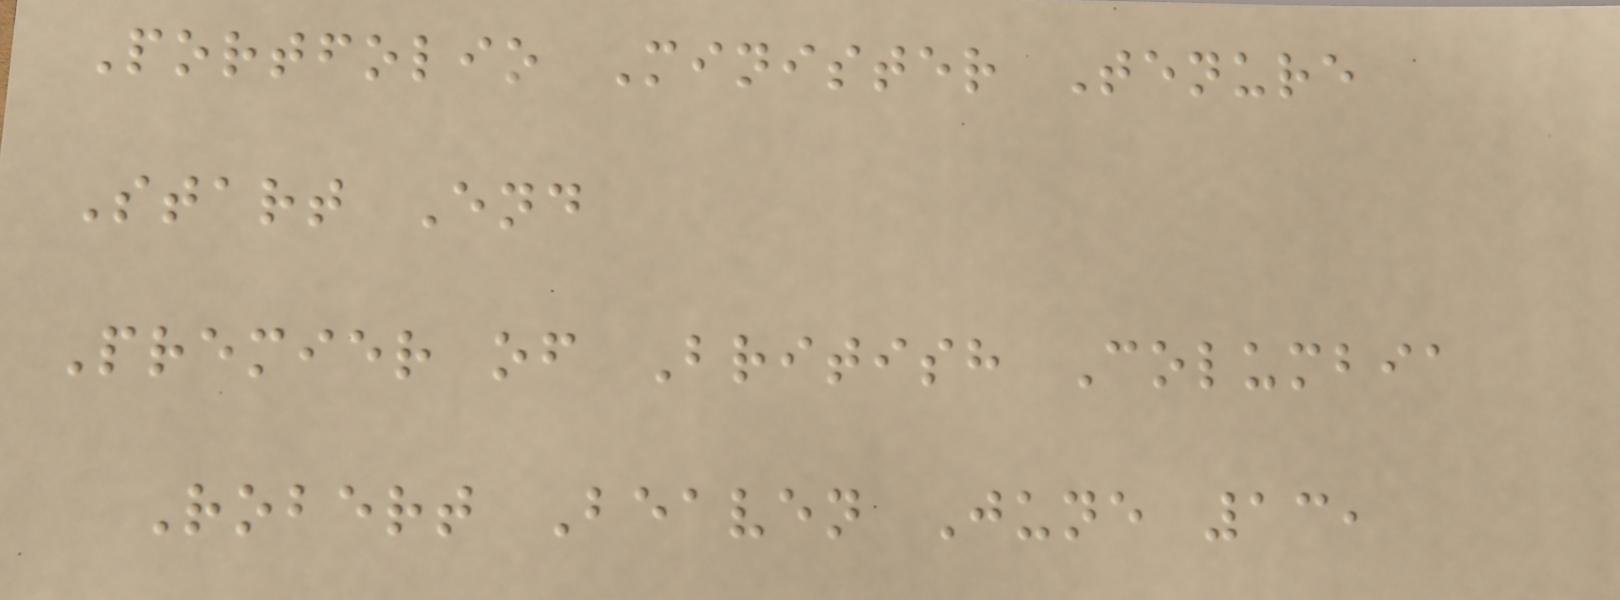Portfolio Minister Tenure
Start End
Premier of British Columbia
Robert Beaven June 13,
